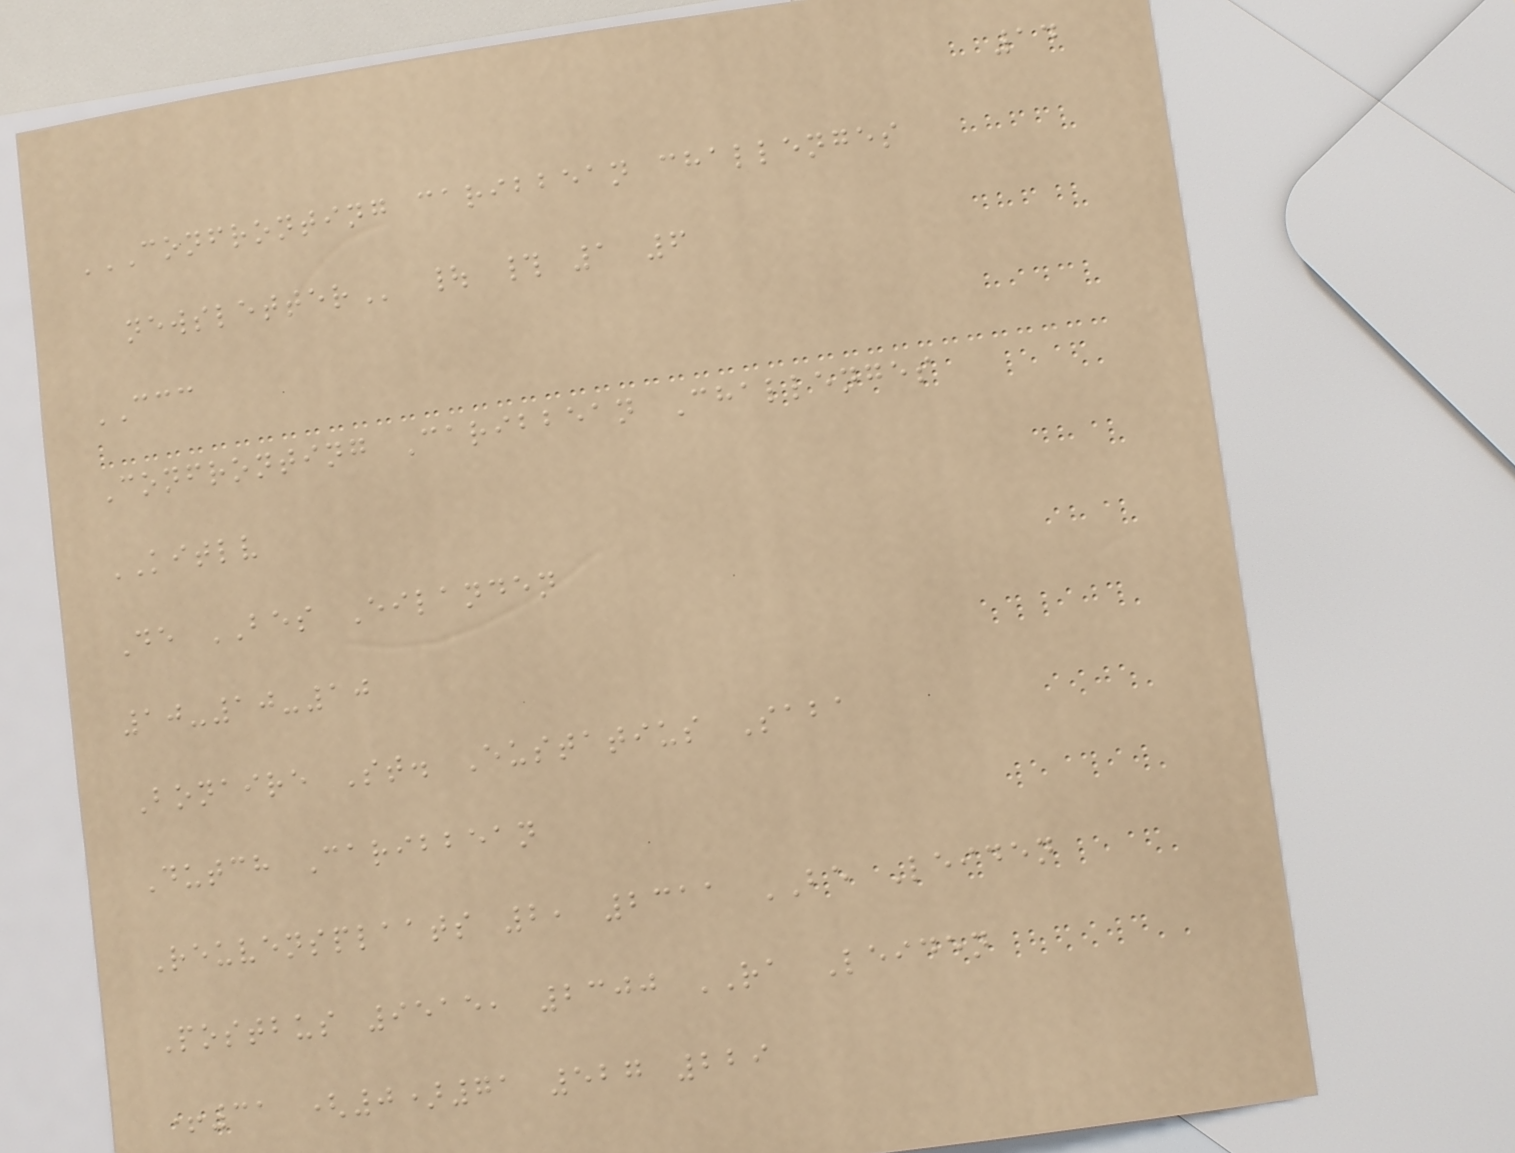14
CONFRONTING CARIBBEAN CHALLENGES
NEWSLETTER | # 1 6
CCC
Confronting Caribbean Challenges
KITLV
De BES Eilanden
10-10-10
Bonaire St. Eustatius Saba
Dutch Caribbean
Reuvensplaats 2, 2311 BE Leiden
Postbus 9515, 2300 RA Leiden
+31 (0)71 527 229
